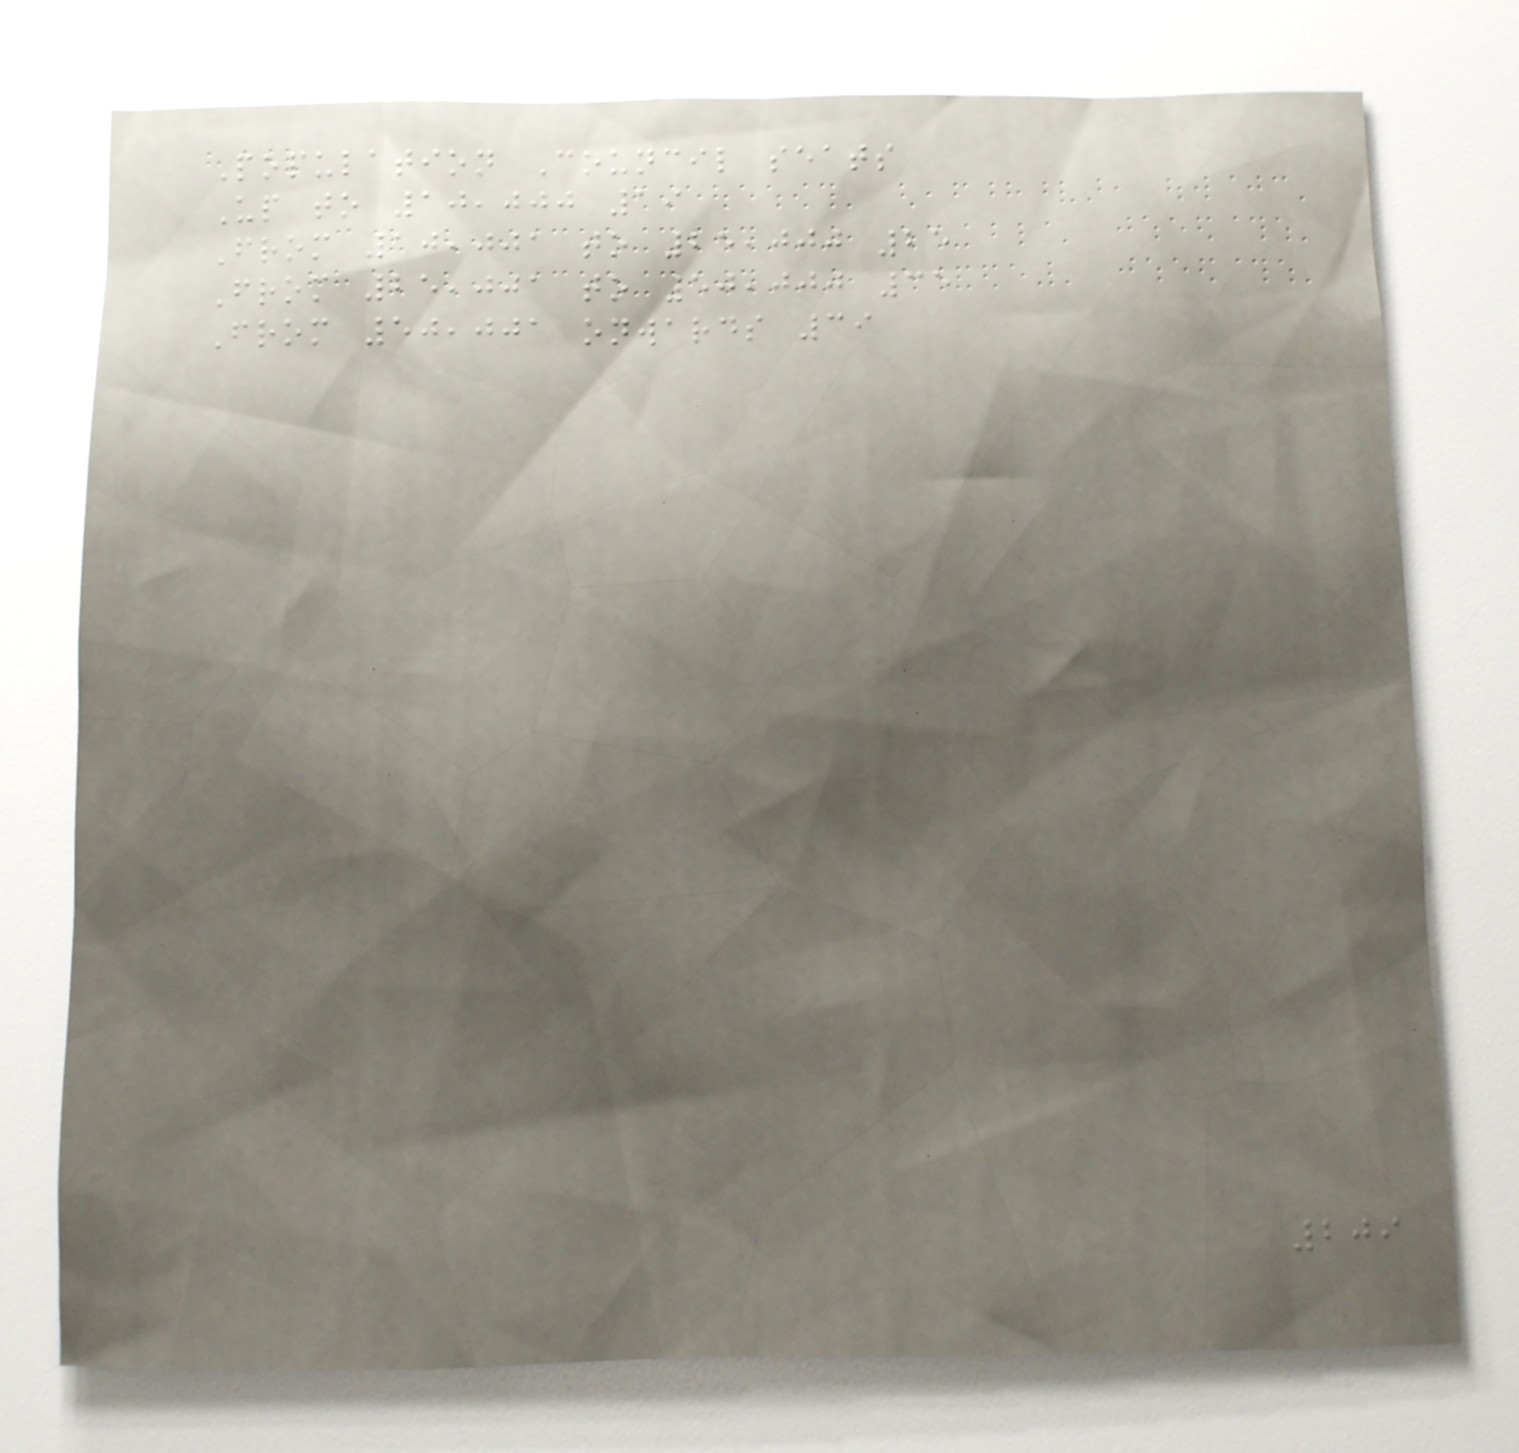Population Council seats
Up to 10,000 19
From 10,001 to 25,000 25
From 25,001 to 50,000 35
From 50,001 onwards 39
209
